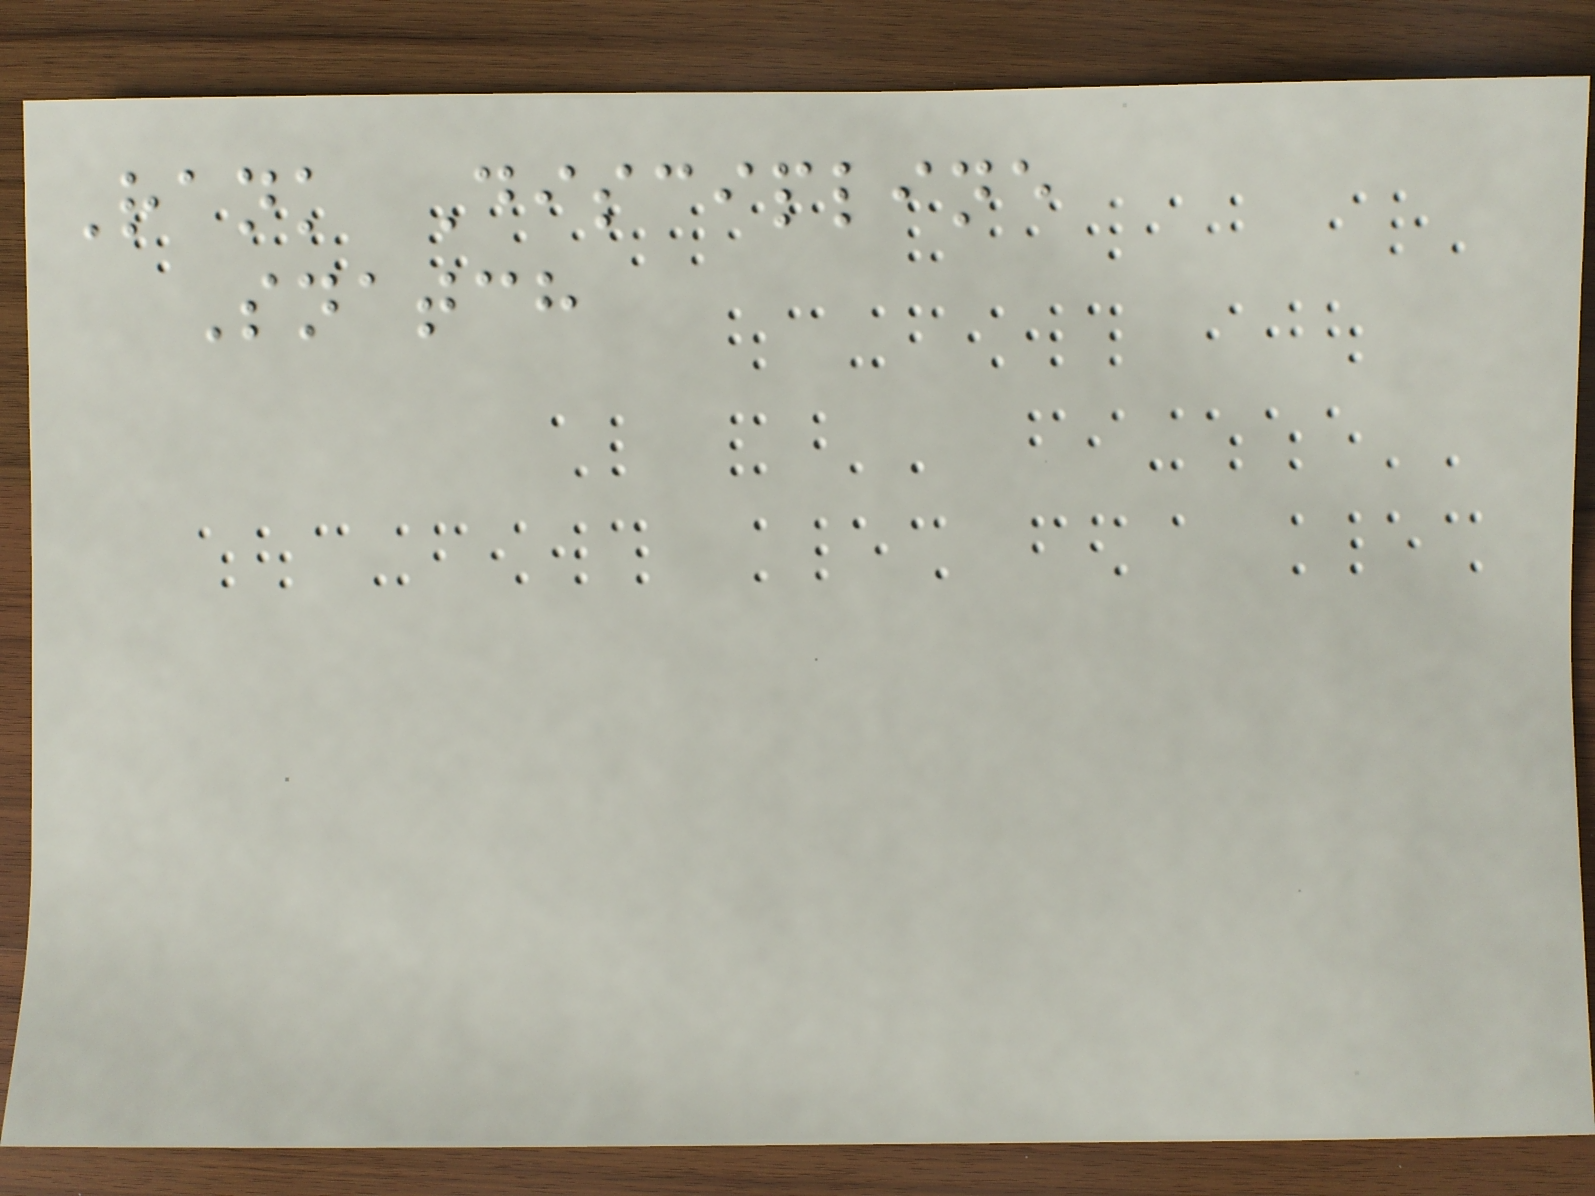Rank Discipline
Snatch
